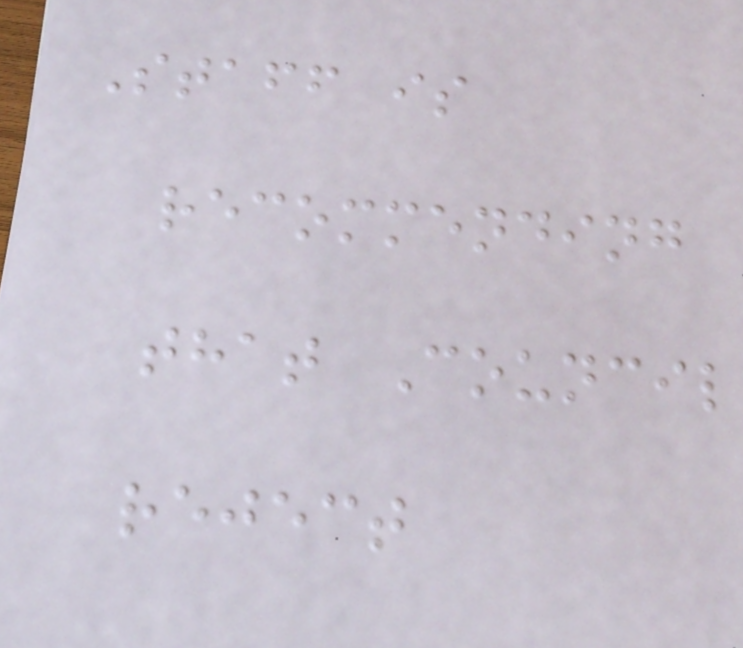Staff is
recommending
that Council
reject
